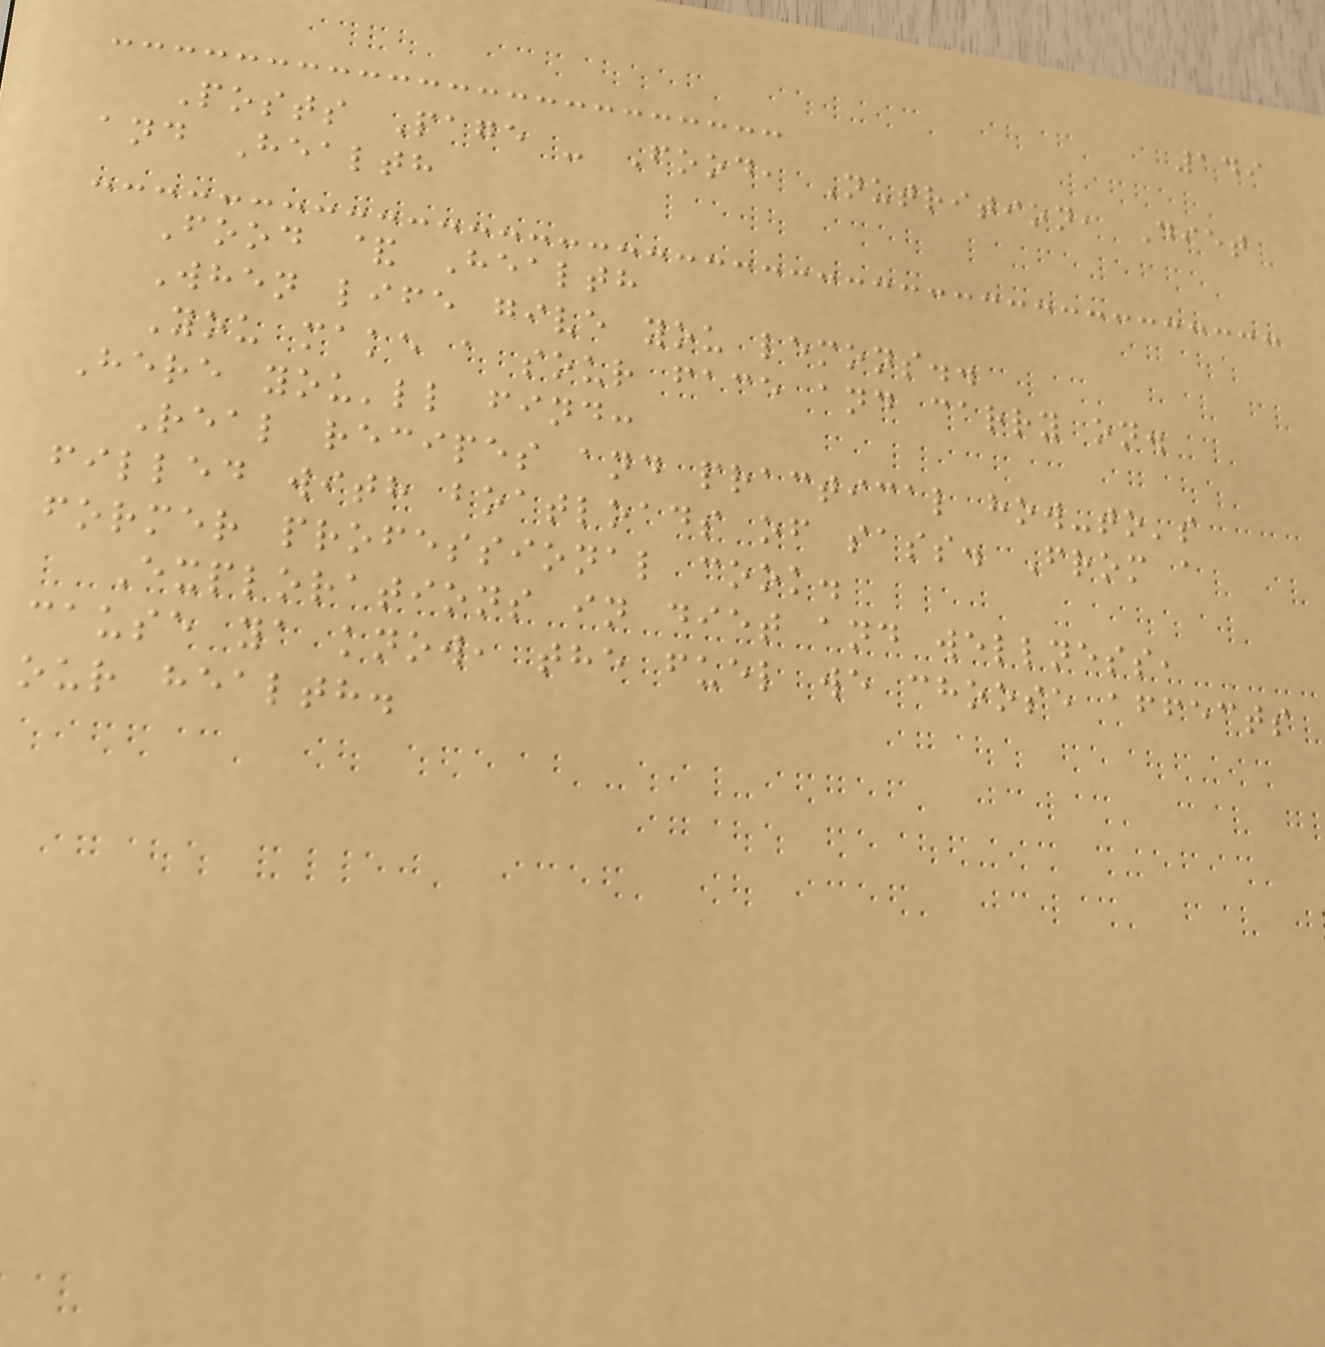149
Posts Page - Food, Nutrition, Diet
and Health
Food & Health
When life give you lemons..
You make a sour face and carry on.
Here you'll find:
Real recipes and practical how-to's
filled with boatloads of sass. From a
former professional cook.
Explorations in diet and wellness,
cause ya know, the fuel we choose affects
our health.
